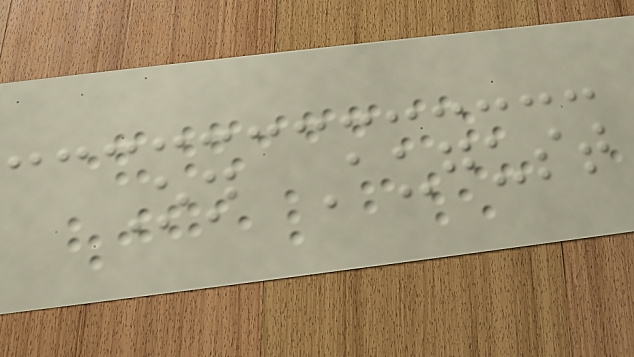On August
